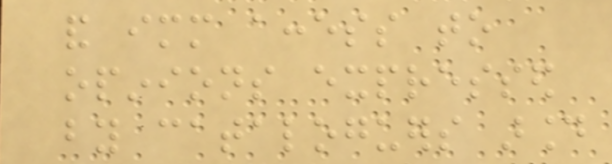and immediate access to
opinions expressed
by cataloguers around
